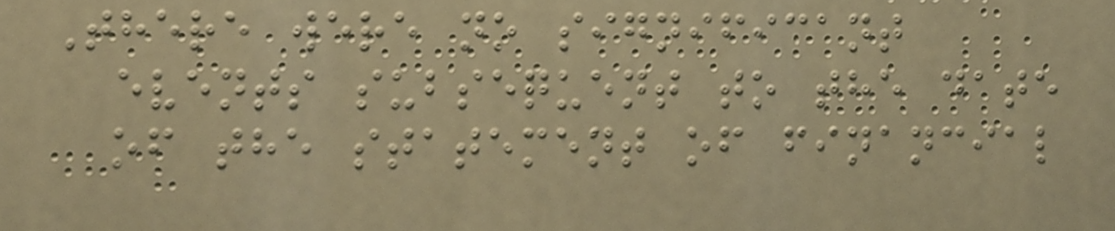There were no significant
events subsequent to the date
of the statement of financial
